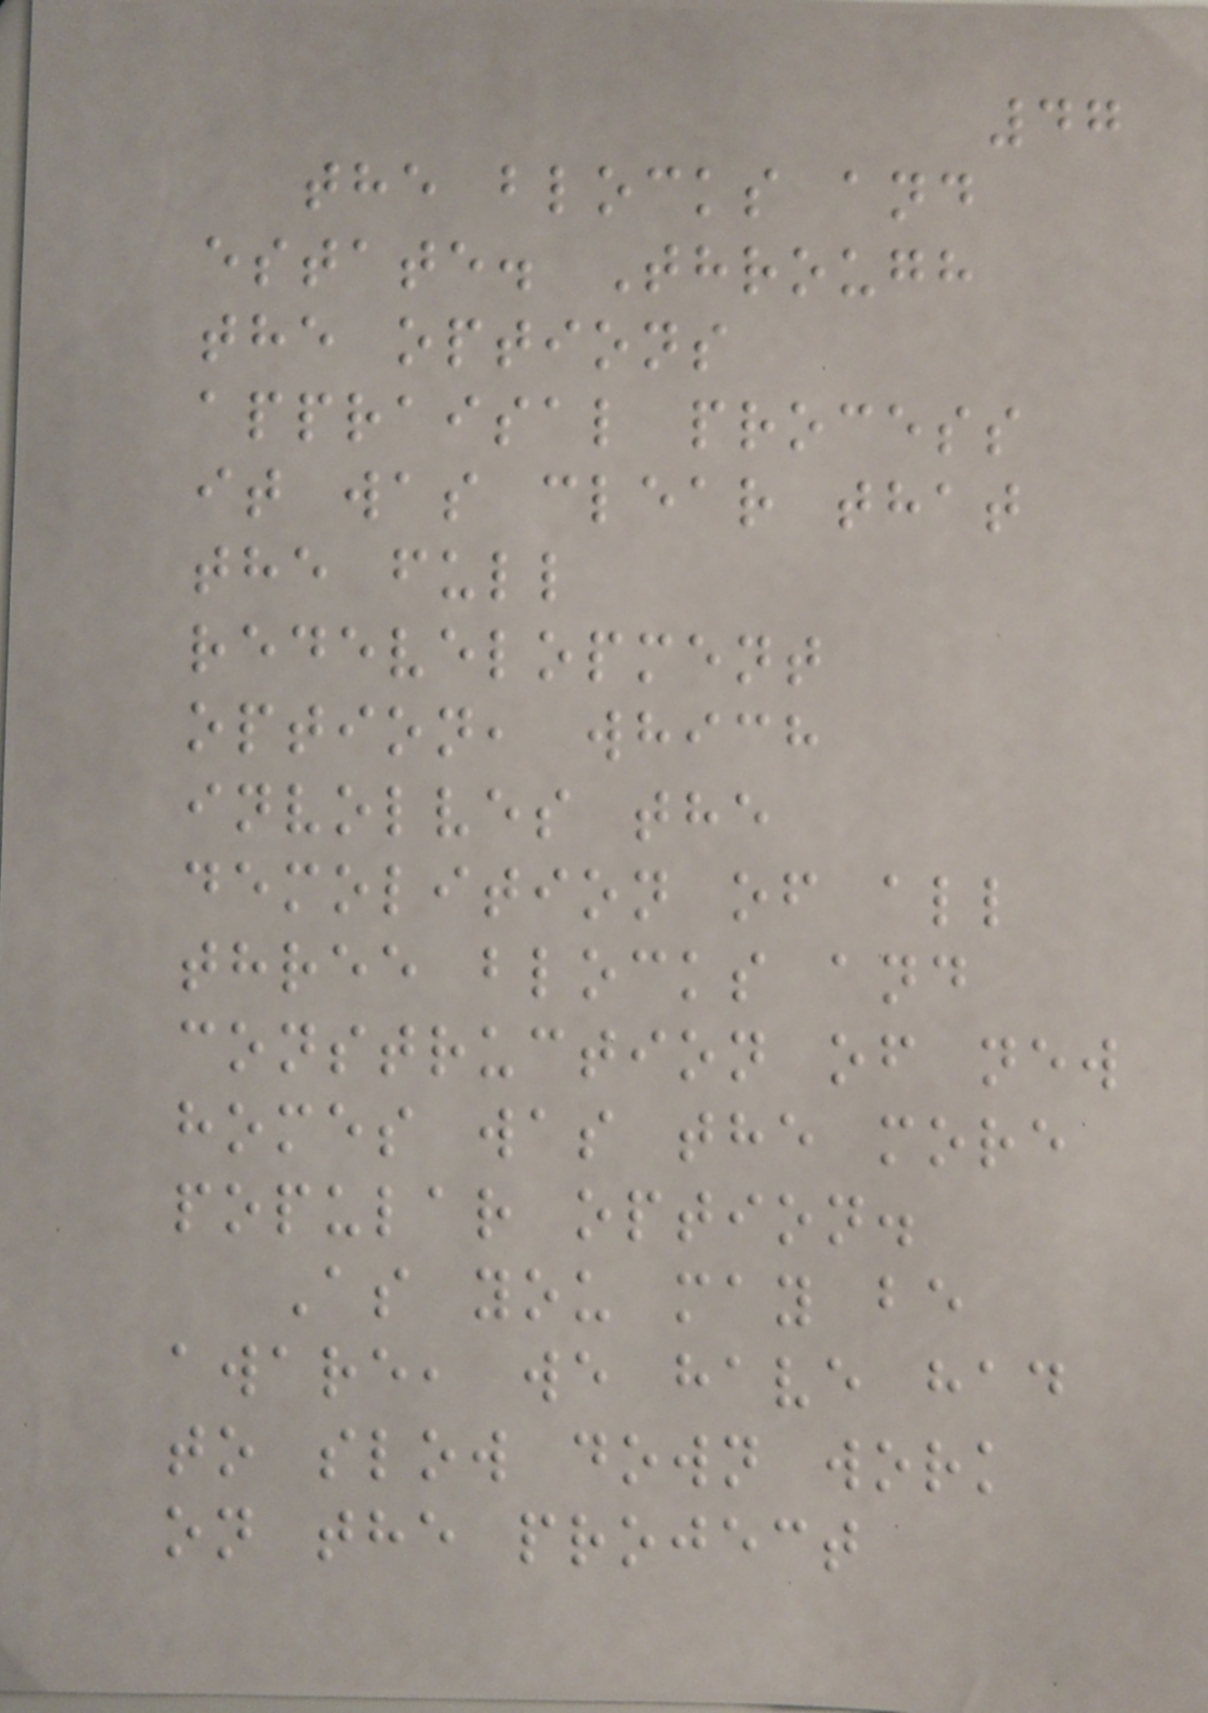47
the blocks and
estate. Through
the options
appraisal process
it was clear that
the full
redevelopment
option, which
involves the
demolition of all
three blocks and
construction of new
homes was the more
popular option.
As you may be
aware, we have had
to slow down work
on the project
